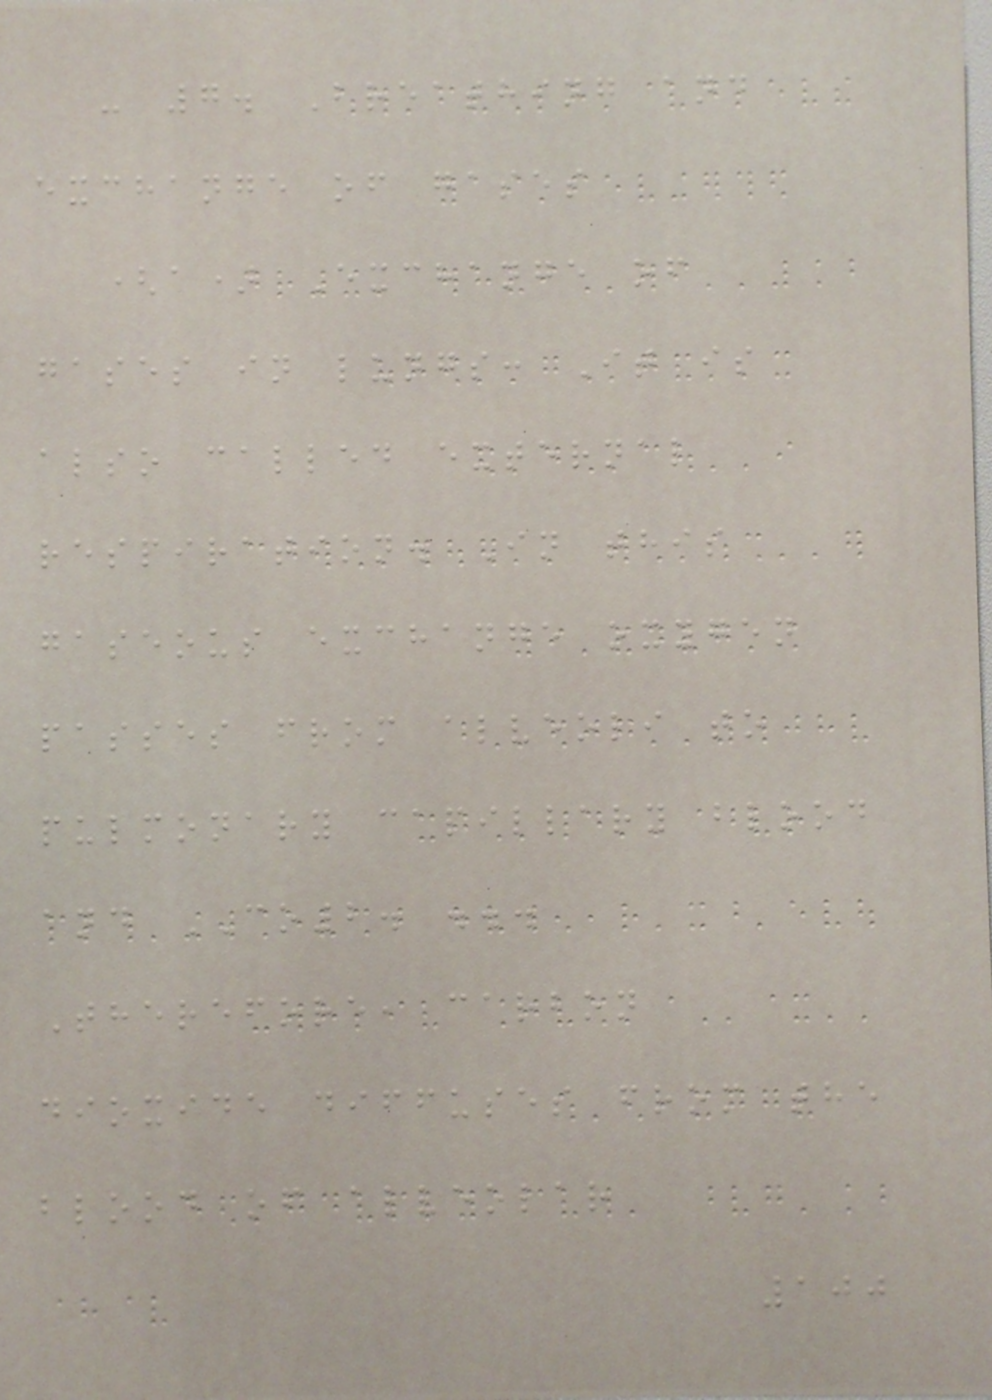- 7. Breathing and
exchange of gases
(a) Exchange of
gases in lungs: It is
also called external
respiration. In this
gaseous exchange oxygen
passes from alveoli to
pulmonary capillary blood
and CO2. ...
Therefore, carbon
dioxide diffuses from the
blood of alveolar
100
